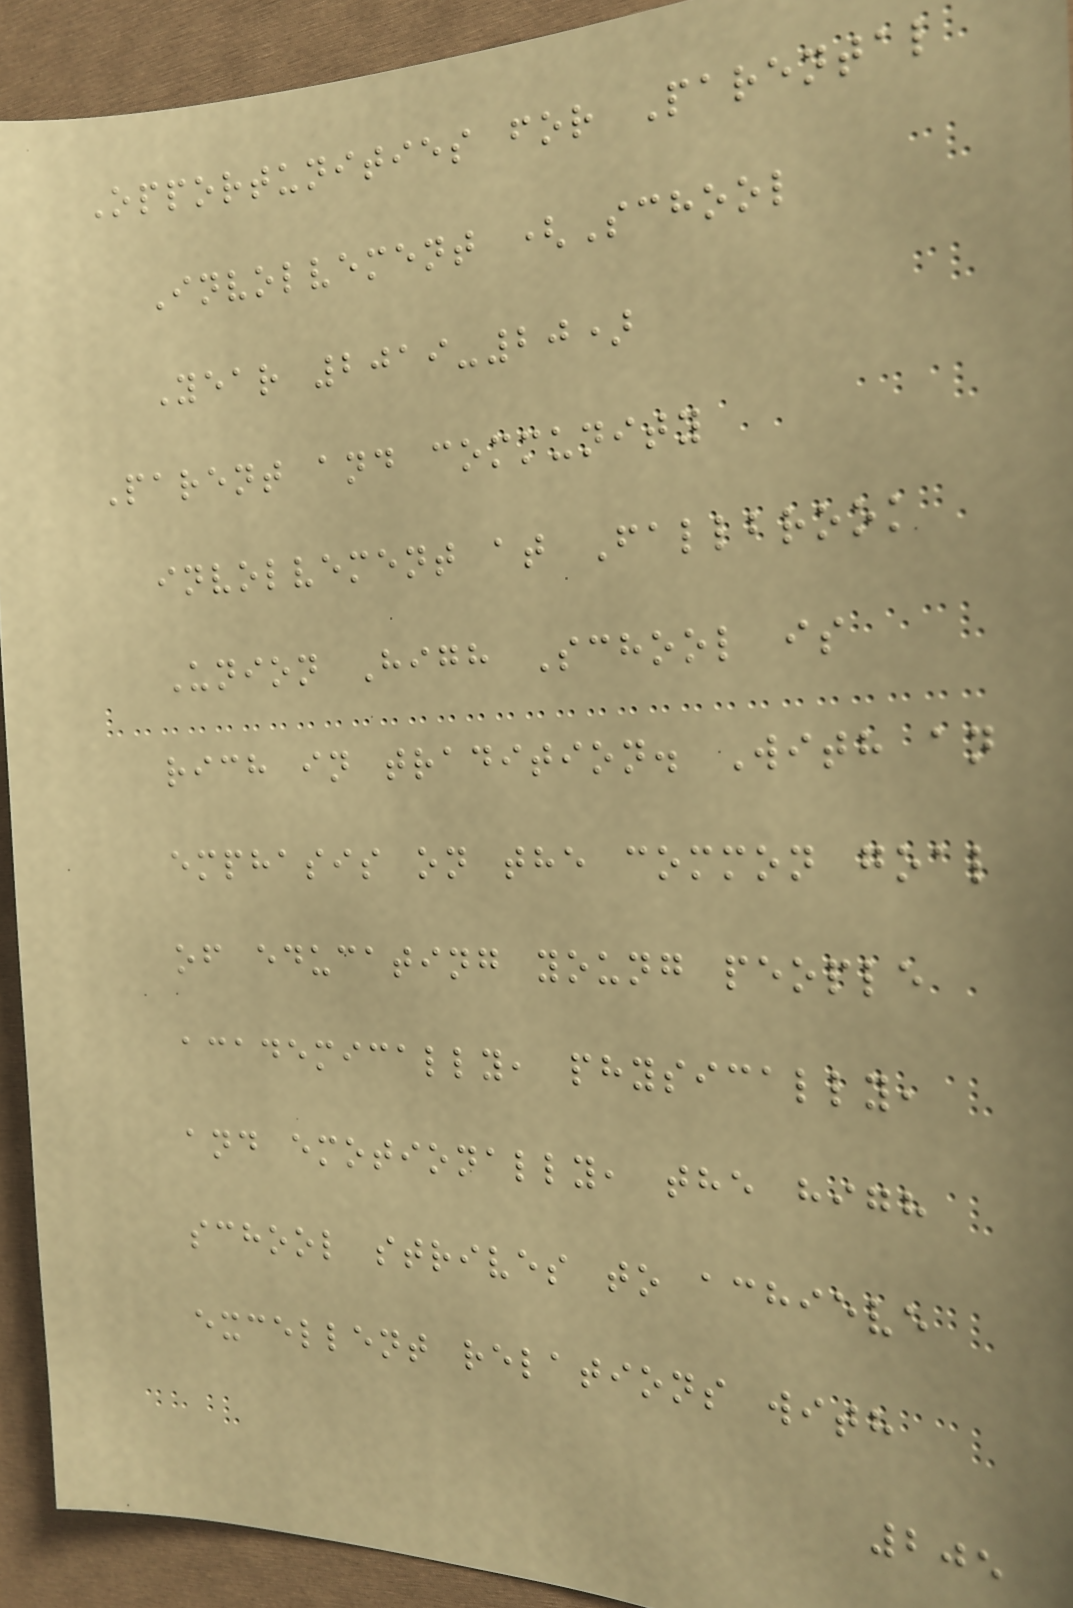Opportunities for Parental
Involvement (School
Year 2019-20)
Parent and community
involvement at Fallbrook
Union High School is
rich in tradition. With an
emphasis on the common goal
of educating young people
academically, physically,
and emotionally, the high
school strives to achieve
excellent relations with
205
